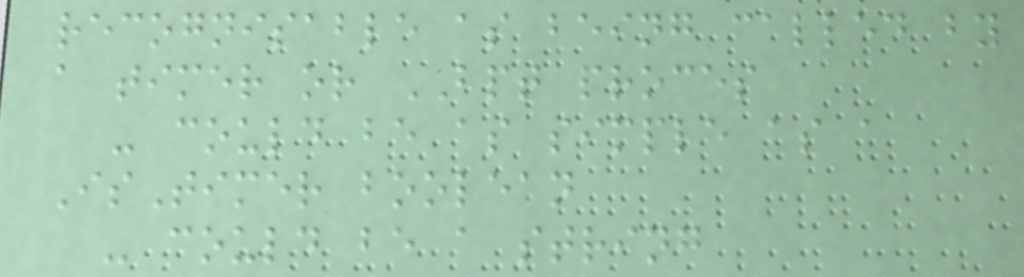recognisable as being called by
a timer or BPT proces
- could be as simple as a
IsTimer boolean
- could be a string
